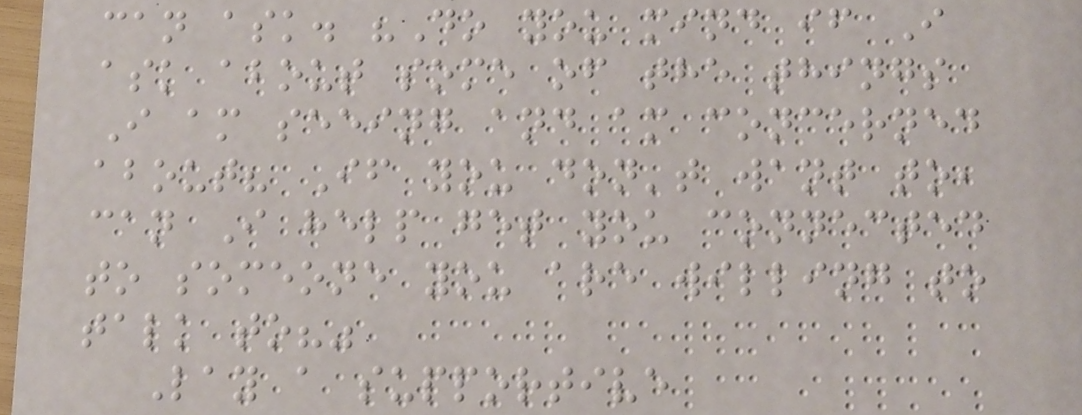can ask. "Do you mind if I
ask about some of the things
I am seeing and am concerned
about? If you don't want to,
can I help get you connected
to someone you are willing to
talk to?"
Lay a supportive
